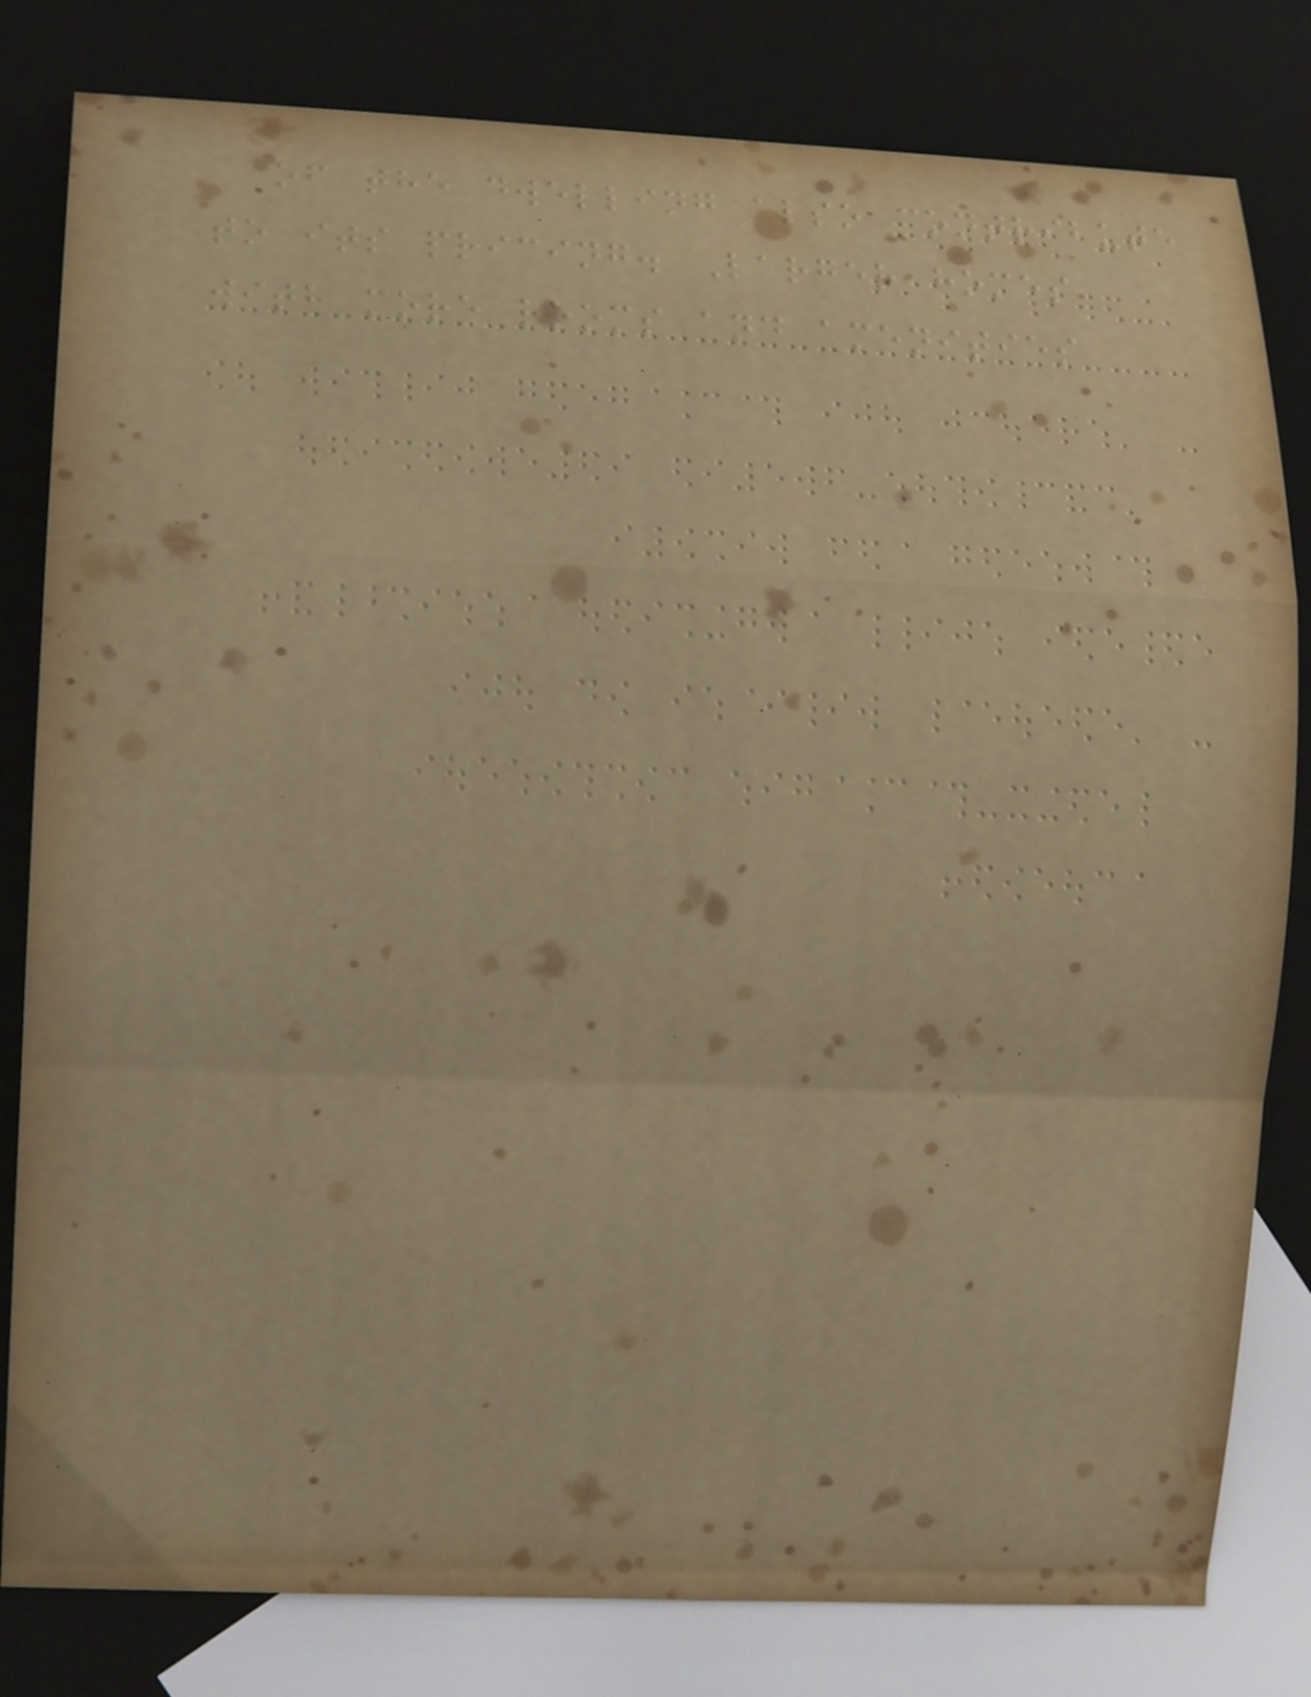of the dwelling also contribute
to its pricing. Larger homes
with more rooms and amenities
